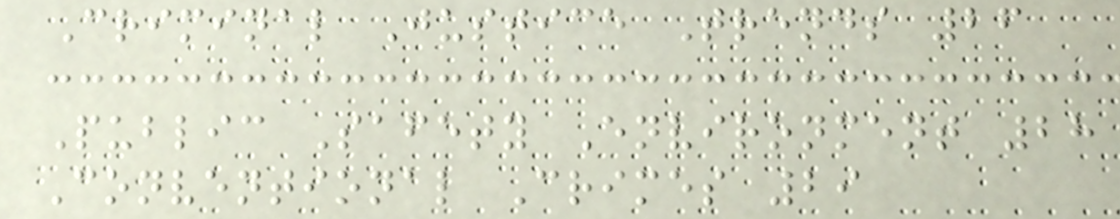Criminal Justice Trends 26
Public Safety Environment 28
Conventional Crimes 29
